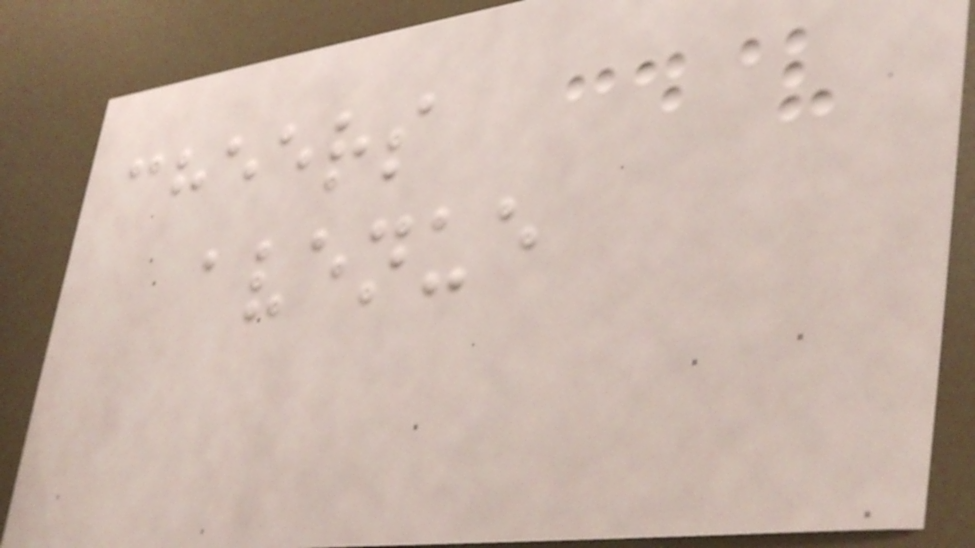cheers
avenue
